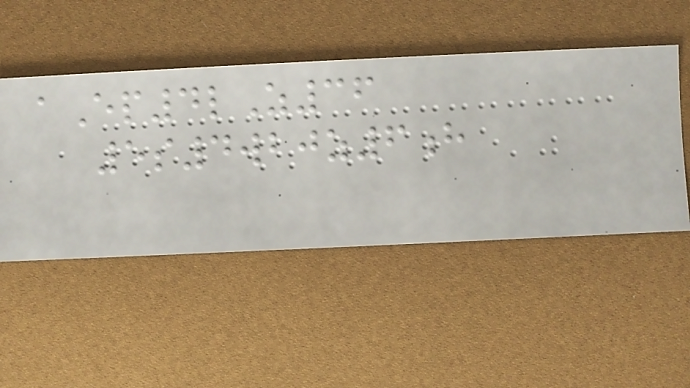aEp4lZ36
5s4wbjz6h
